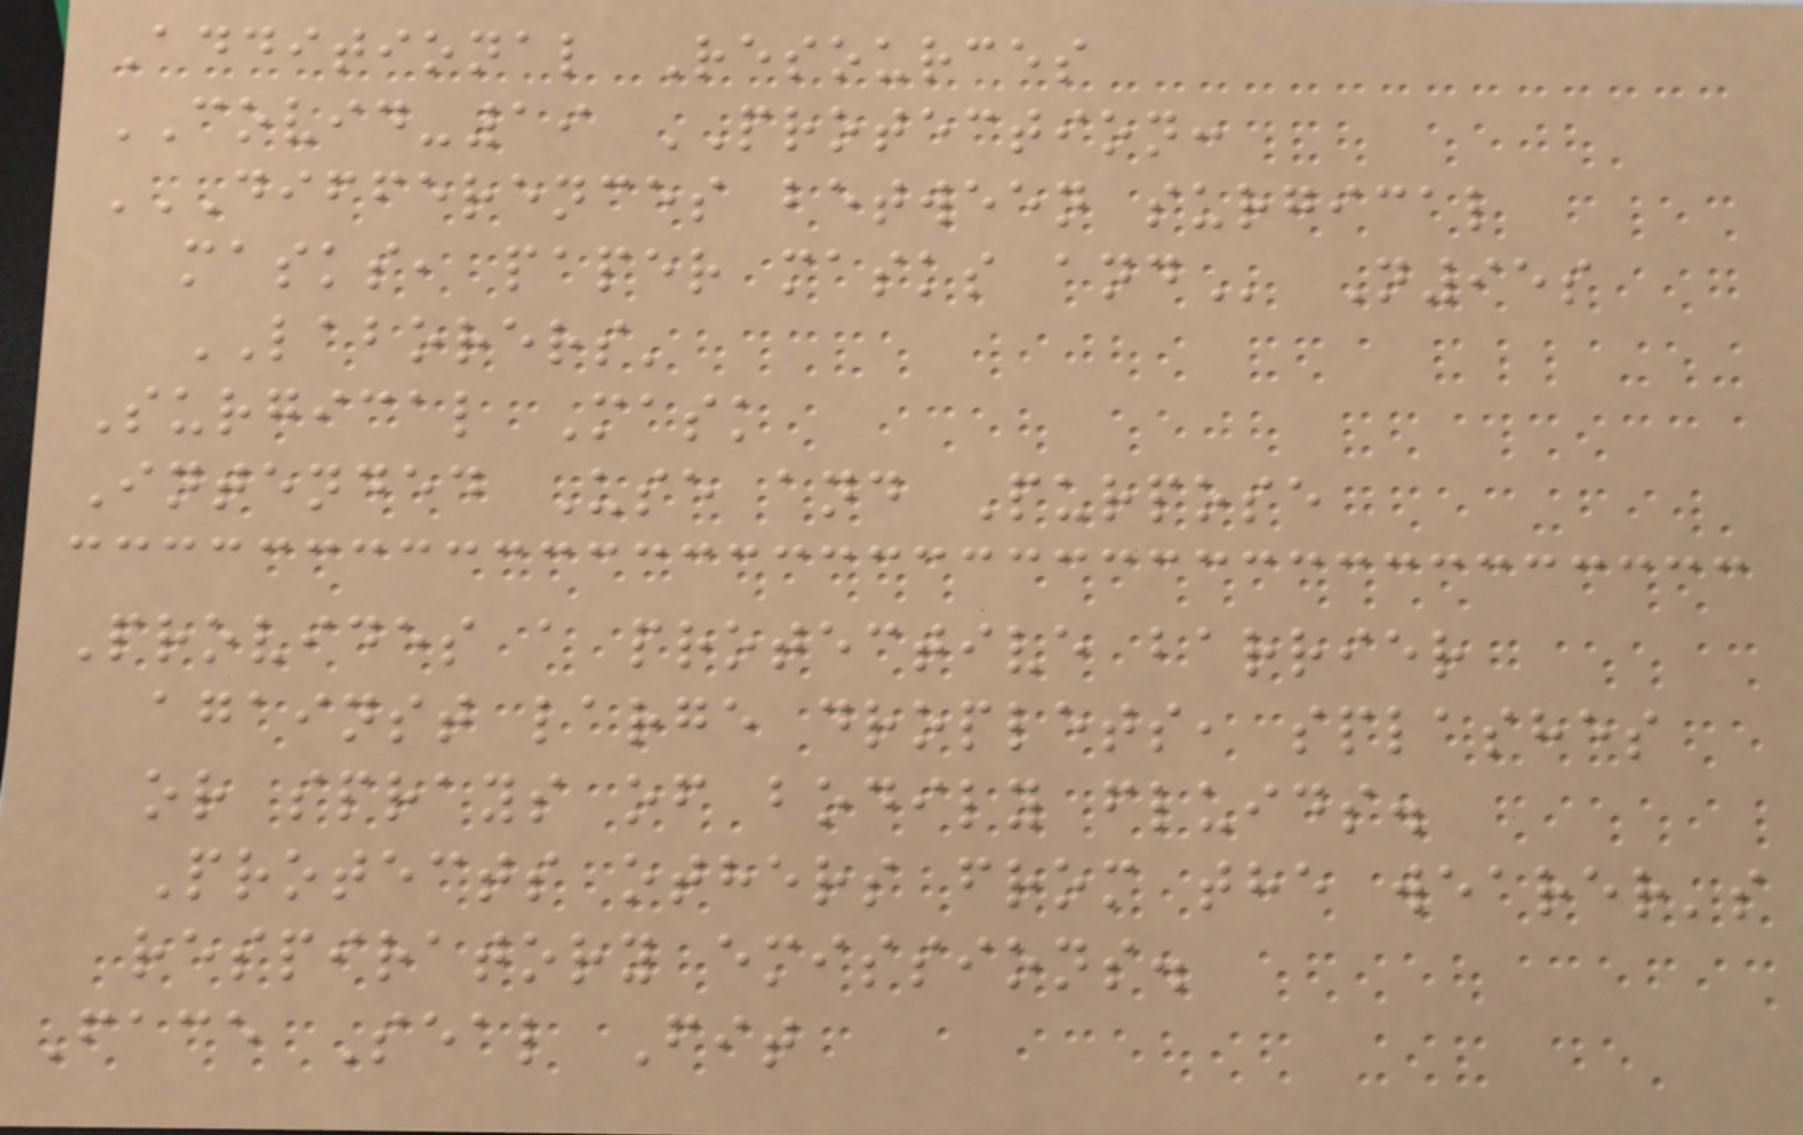Additional Resources
COVID-19 PROTECTION:
DIFFERENCES BETWEEN SURGICAL
MASKS, PAPER MASKS AND N95s
LABORERS'
Surgical Mask
Intended Use and Purpose
Provides a protective barrier
against large droplets, splashes
or sprays of bodily fluids.
Protects others from the wearer's
respiratory emissions.
Face Seal Fit
